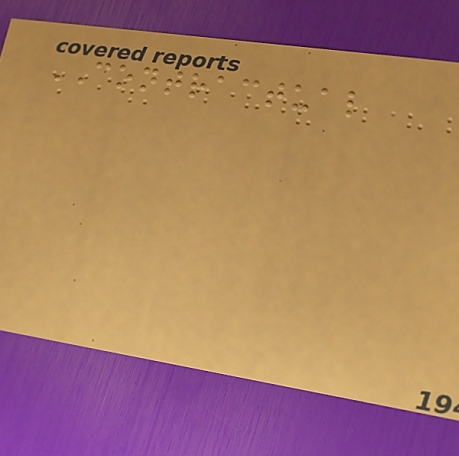CONTRACTUAL
